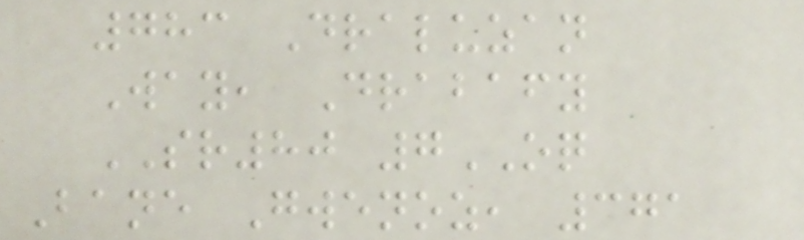783 Draluzan
Way, Drabafy
SR80 7OQ
Bane Gwenoz, 371
